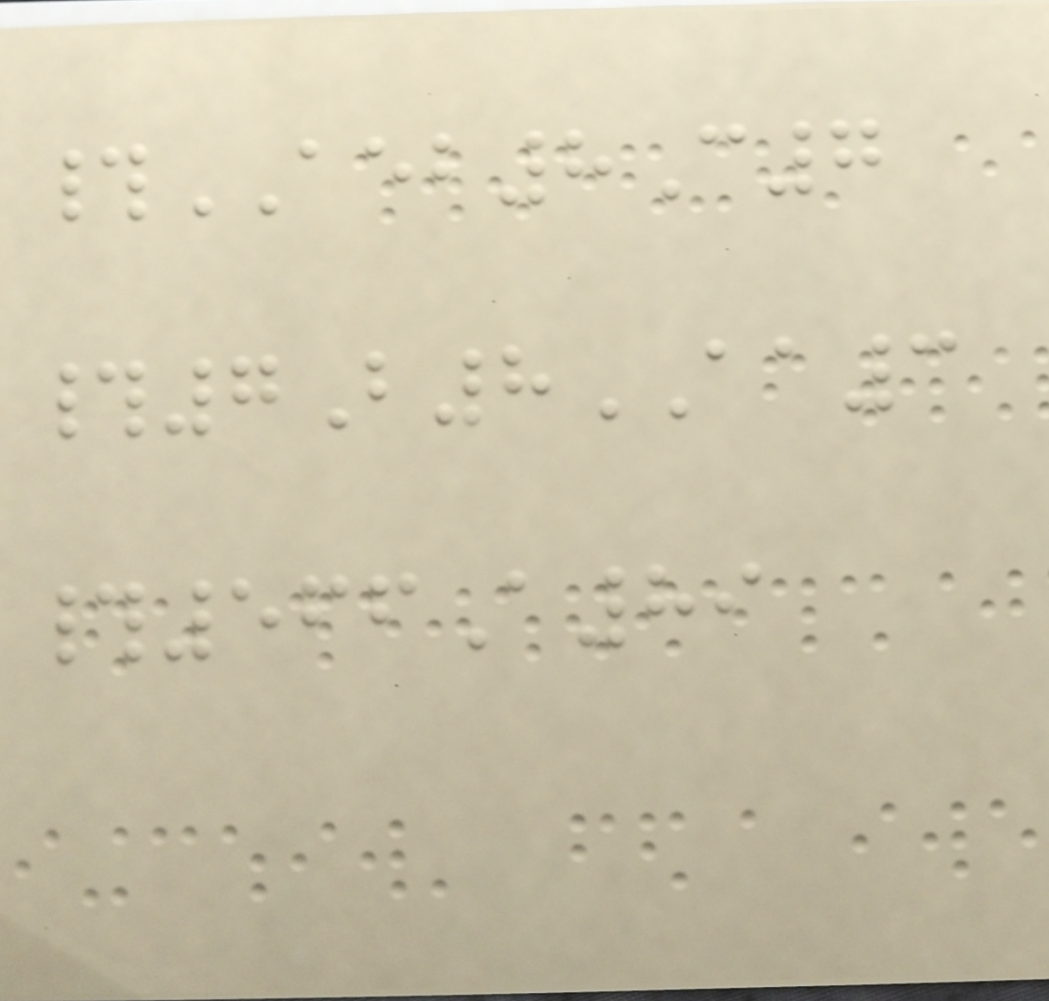#AEB8C7
#7B8AA3
#566A89
